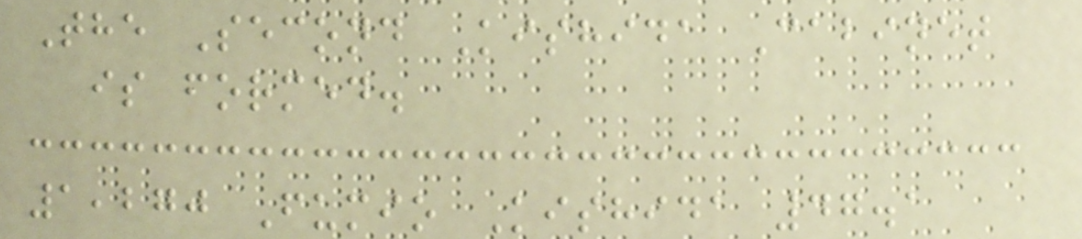The Second Kishida Cabinet
is formed.
1,270 Fumio Kishida 47.1
